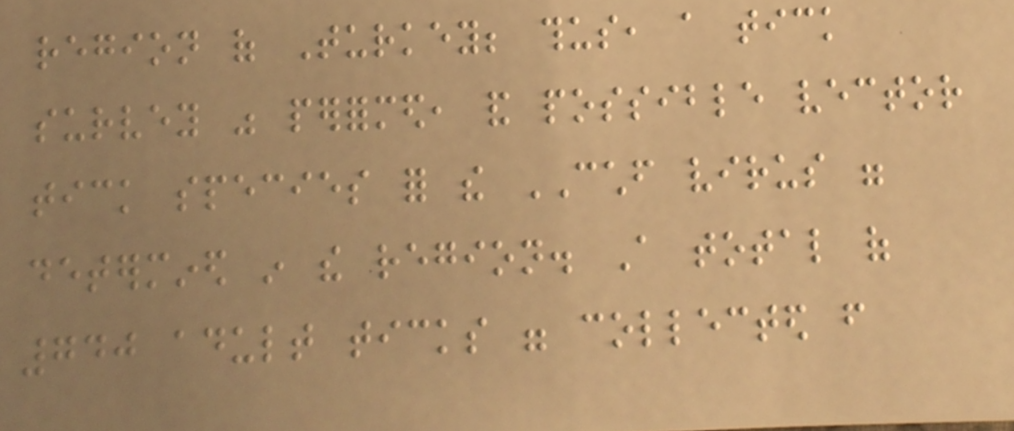region of Turkey; thus, a tick
survey was performed, and possible vector
tick species for the CCHF virus were
determined in the region. A total of
740 adult ticks were collected from
